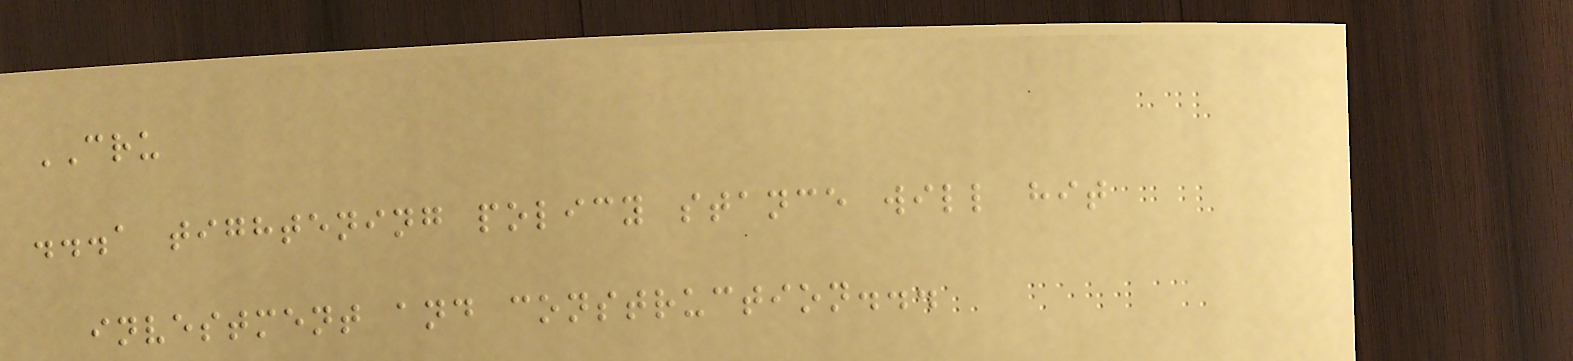CRU
...a tightening policy stance will hit
investment and construction...
